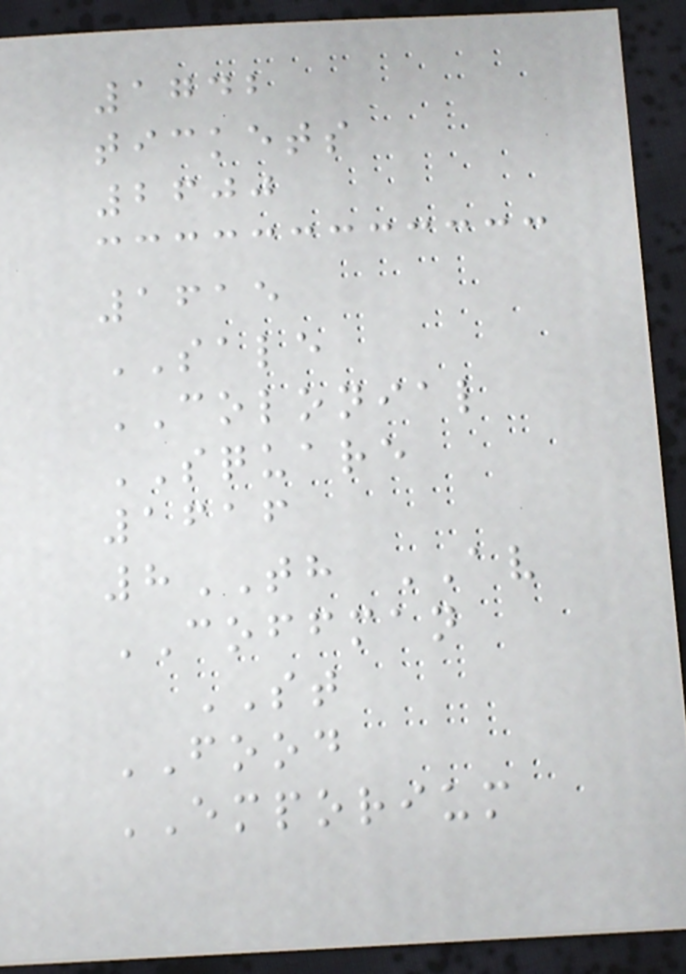1742
tickets
2600
1615
SALE
COLONIAL
SQUARE
1616
8TH AV
COFFMAN
ST
FOOD
EMPORIUM
